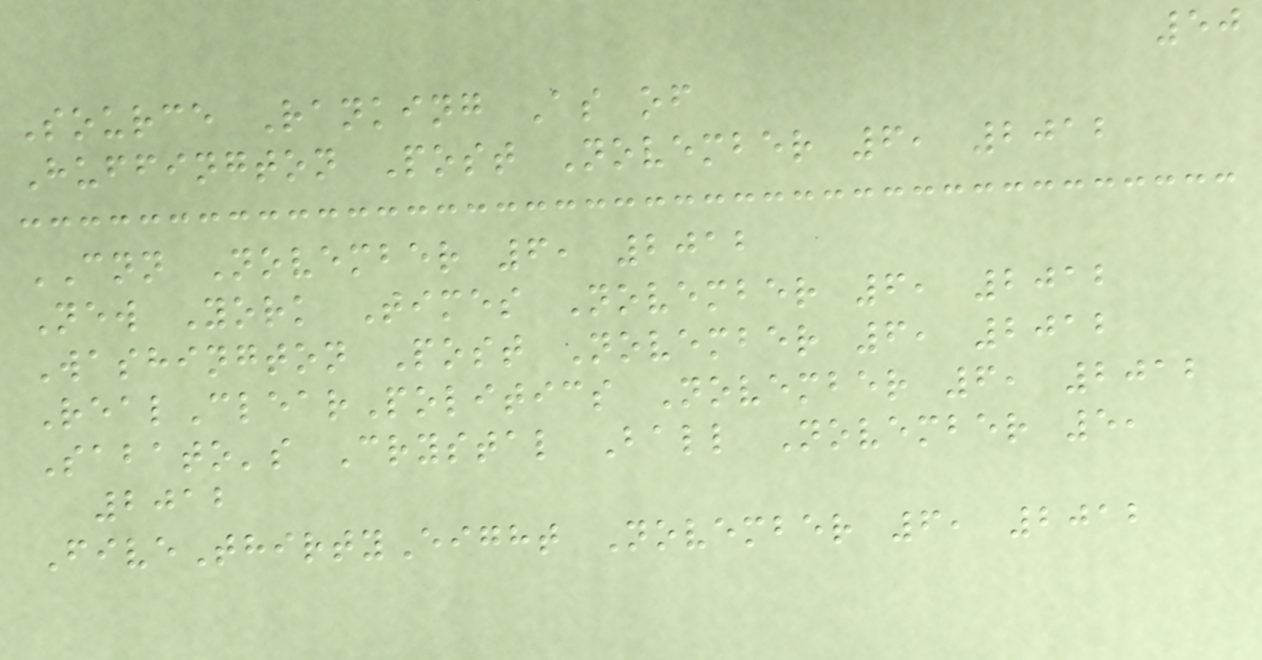50
Source Ranking As of
Huffington Post November 6, 2012
CNN November 6, 2012
New York Times November 6, 2012
Washington Post November 6, 2012
RealClearPolitics November 6, 2012
Sabato's Crystal Ball November 5,
2012
FiveThirtyEight November 6, 2012
